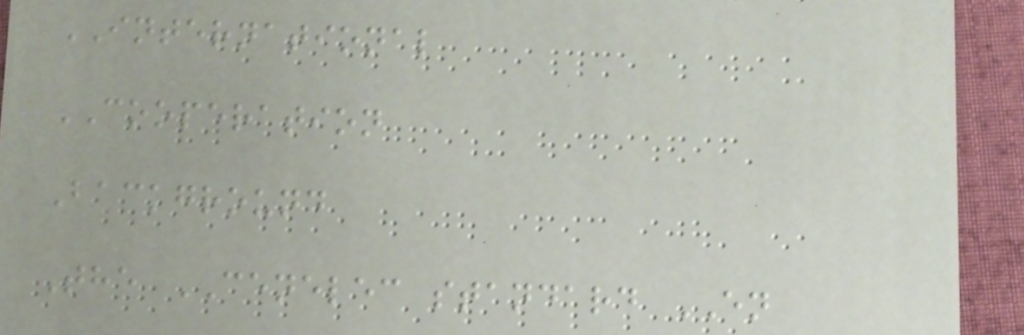INTERNATIONAL
COOPERATION
Background
The CENELEC standard EN
